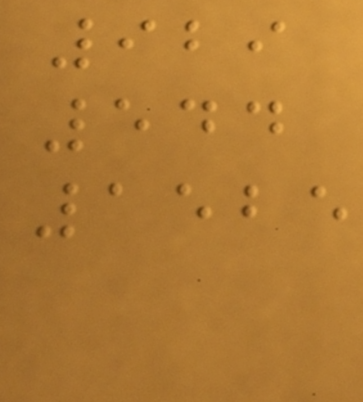929
544
1525
